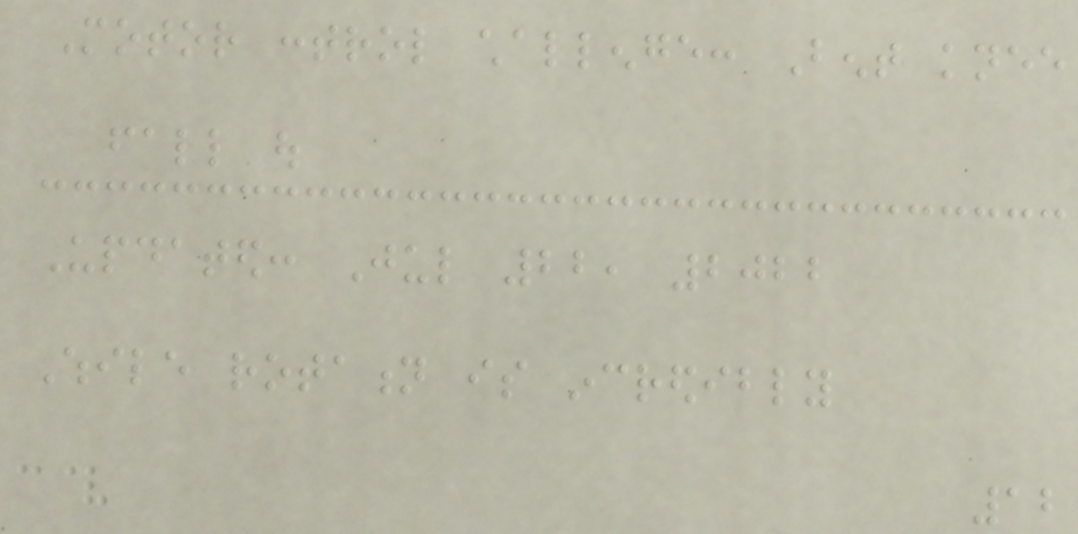Motor control challenge: Bent knee
fall out
Updated: Jul 22, 2022
While rotation is incredibly
12
